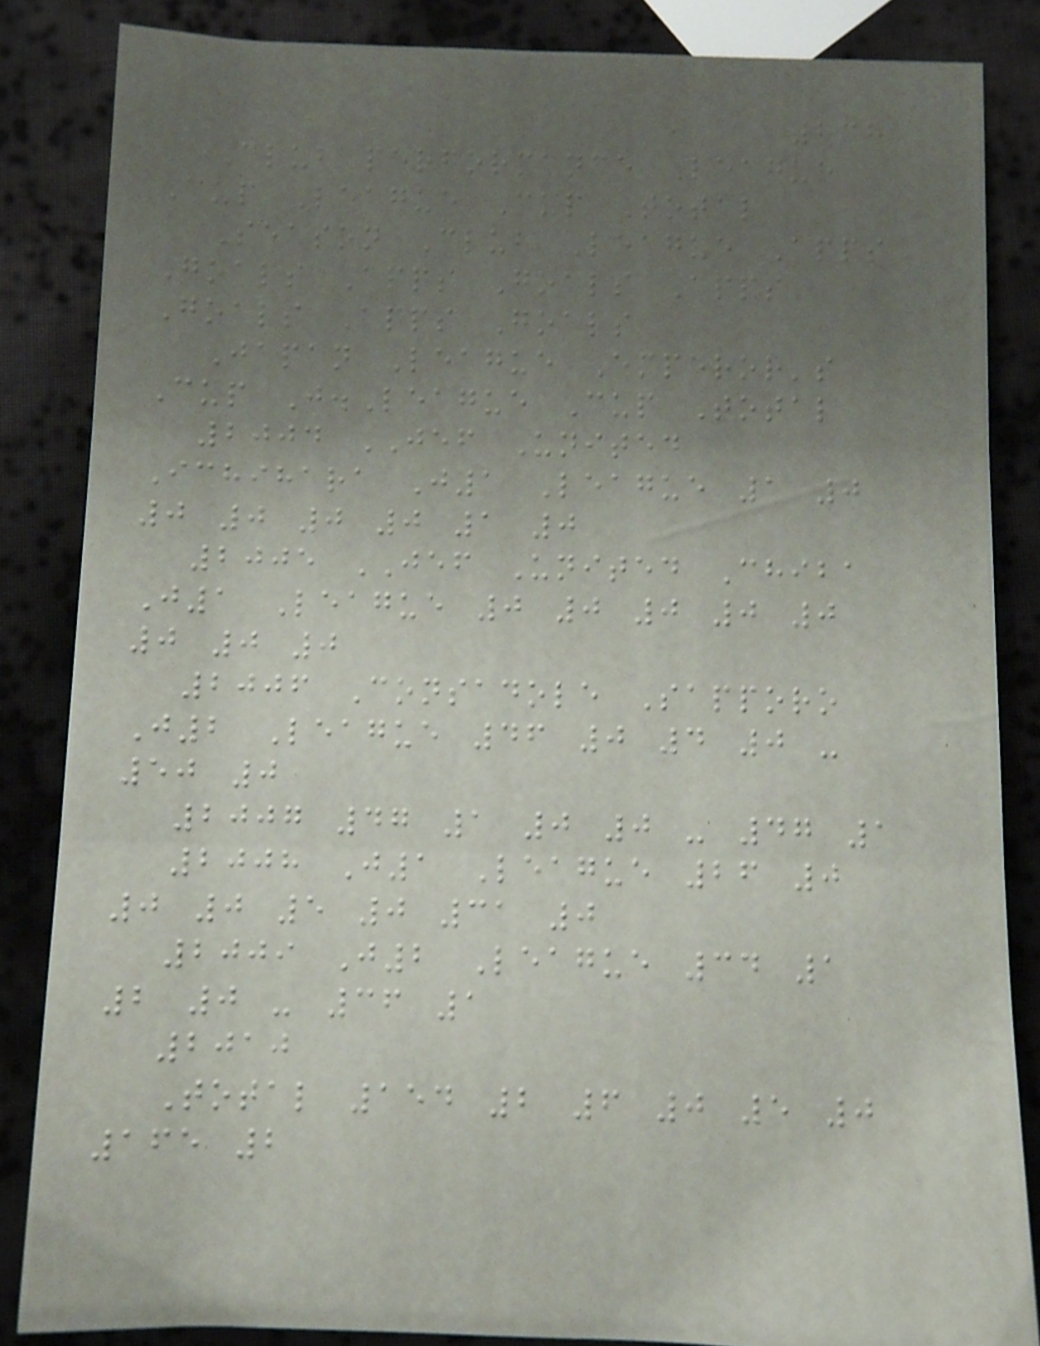238
Club performance League
Cup League Cup Total
Season Club League Apps
Goals Apps Goals Apps
Goals Apps Goals
Japan League Emperor's
Cup J.League Cup Total
2004 JEF United
Ichihara J1 League 1 0
0 0 0 0 1 0
2005 JEF United Chiba
J1 League 0 0 0 0 0
0 0 0
2006 Consadole Sapporo
J2 League 46 0 4 0 -
50 0
2007 47 1 0 0 - 47 1
2008 J1 League 26 0
0 0 5 0 31 0
2009 J2 League 34 1
2 0 - 36 1
2010
Total 154 2 6 0 5 0
165 2
